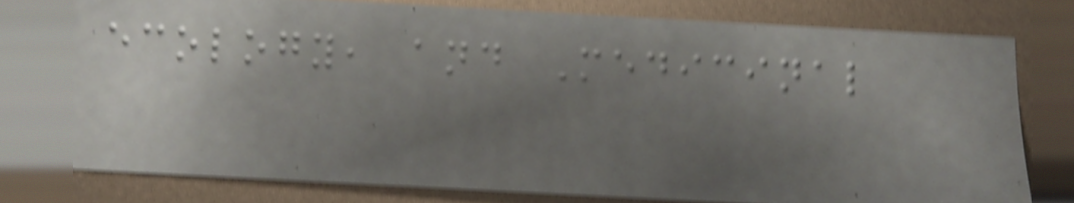ecology, and Medicinal
